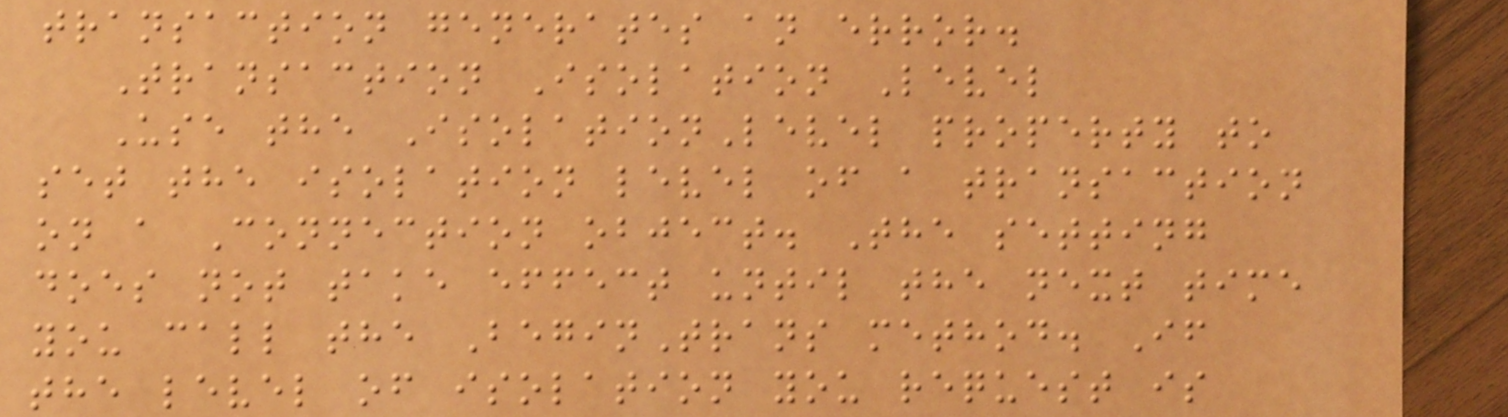transaction generates an error.
Transaction Isolation Level
Use the IsolationLevel property to
set the isolation level of a transaction
on a Connection object. The setting
does not take effect until the next time
you call the BeginTrans method. If
the level of isolation you request is
